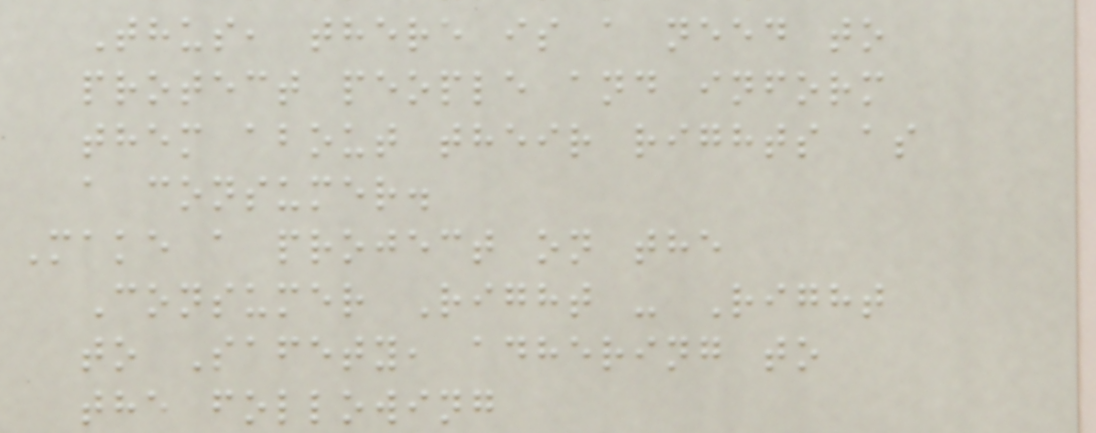Thus, there is a need to
protect people and inform
them about their rights as
a consumer.
Make a project on the
Consumer Right - Right
to Safety, adhering to
the following
